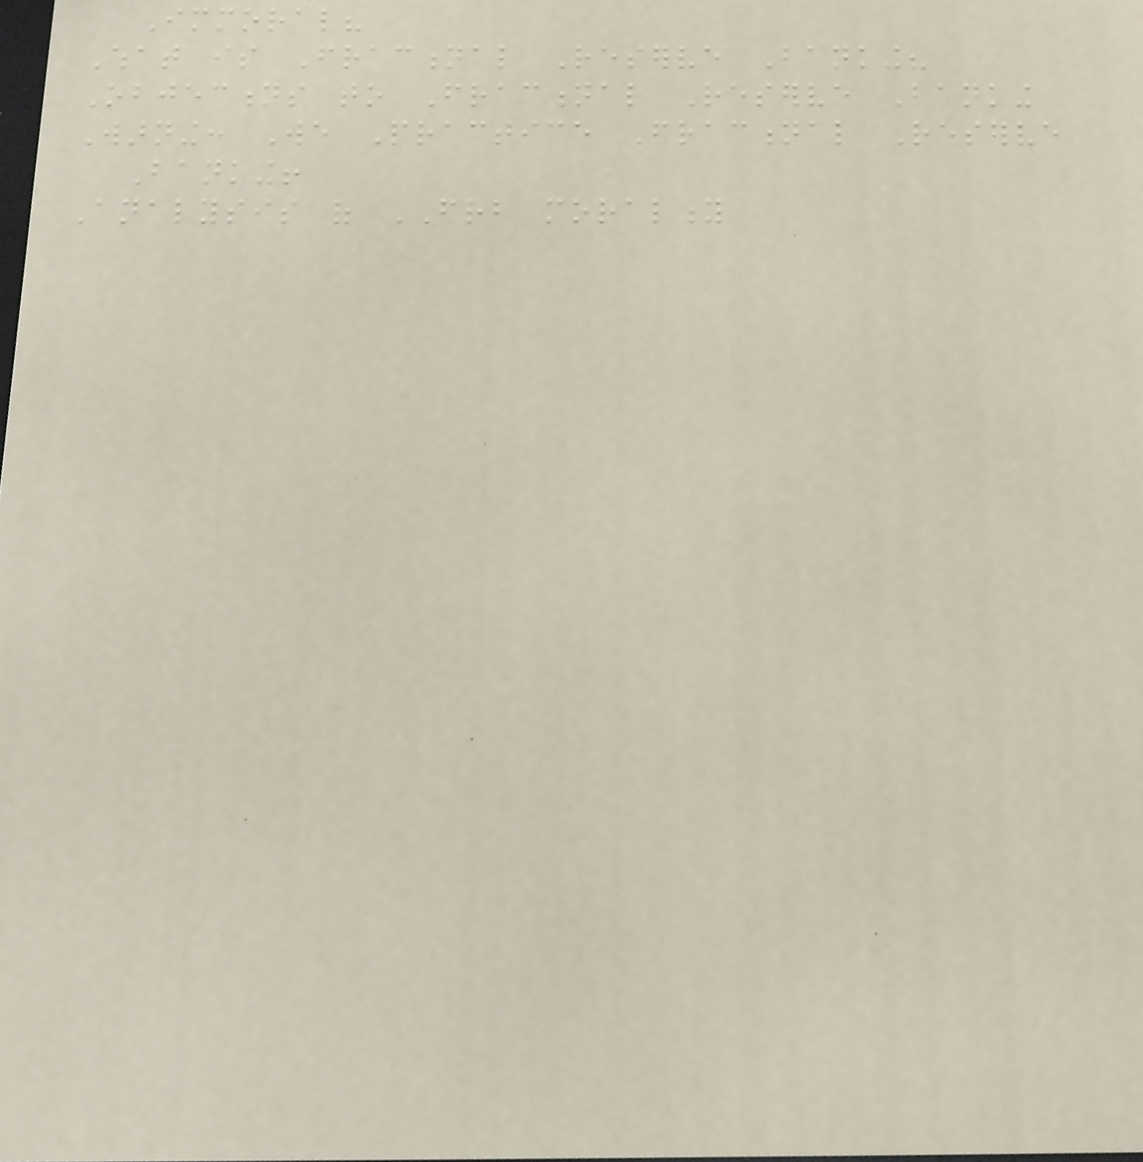Immoral?
What is Fractional Reserve Banking?
Objections to Fractional Reserve Banking
Warning: We Practice Fractional Reserve
Banking!
Analysis of FRB morality
